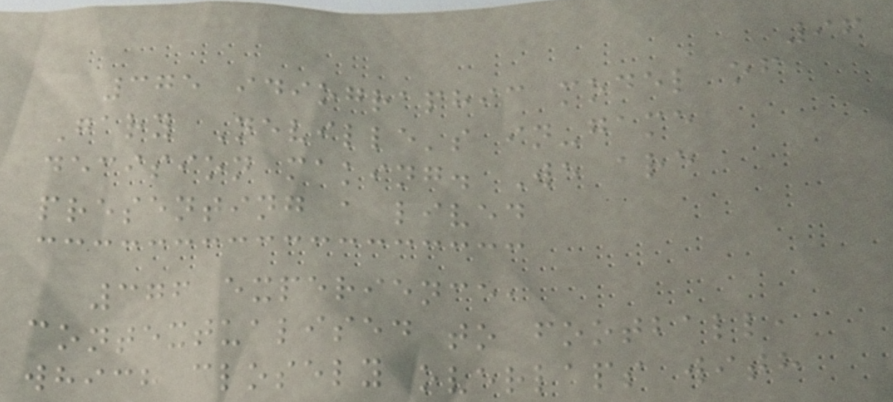96
375 idiographic model of
Gary Neville's in-game
decision making. We are
presenting a lived
376 experience,
contextualised to football,
which closely overlaps with
